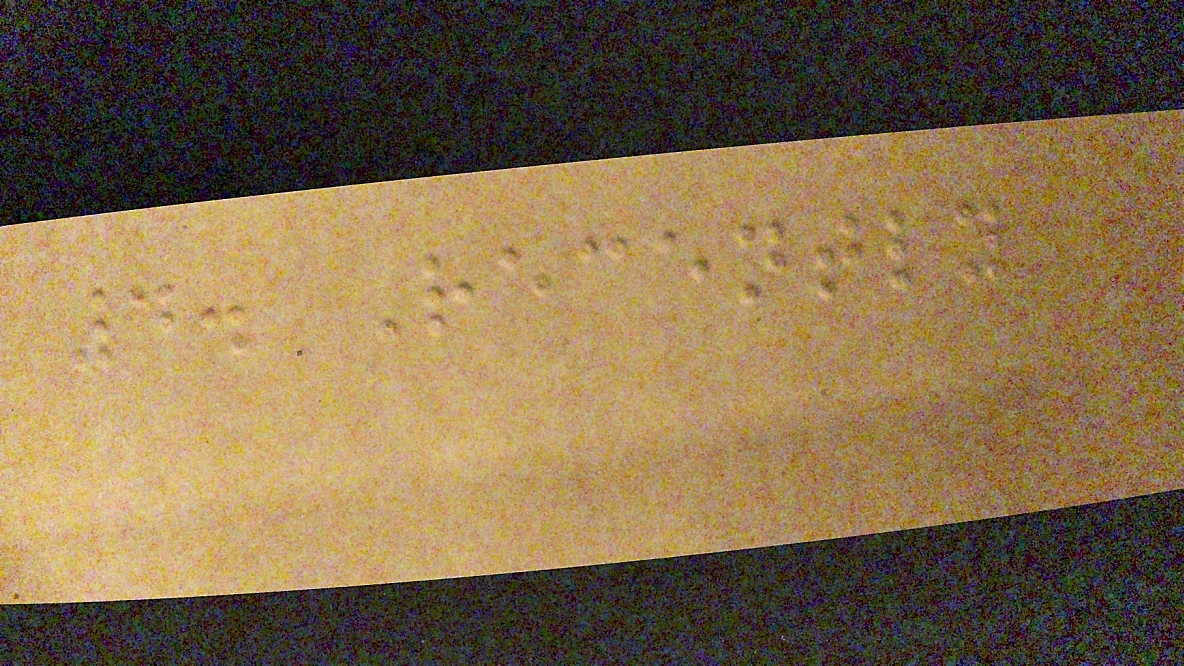4. Recently
